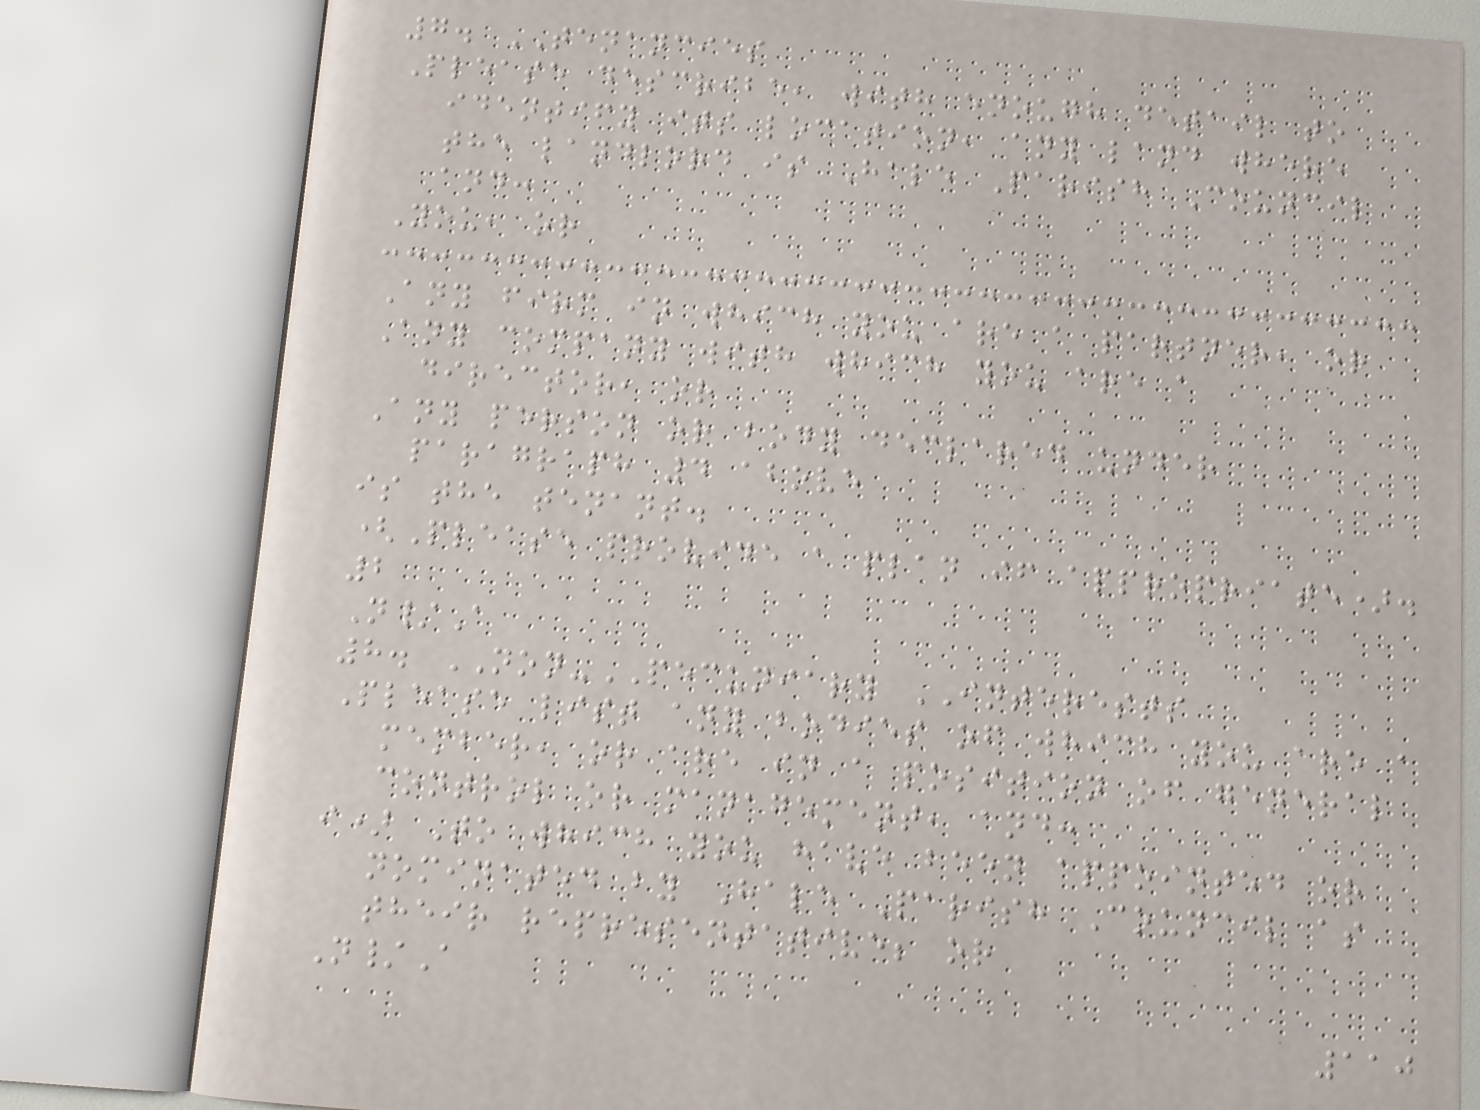7. TENANCIES
Please describe, with enough detail to
identify its location, any land where
the landlord is Hale Parish Council
and:
You, or
Any firm in which you are a partner, or
Any company with which you are a
director, or
Any person or body declared under
paragraph 4 above
is the tenant.
(Please provide a plan if appropriate).
2
N/A
8. NON-PECUNIARY INTERESTS
Please list any bodies of which you are a
member, or are in a position of general
control or management, and:
i) To which you have been appointed or
nominated by Hale Parish Council as
their representative; or
N/A
110
